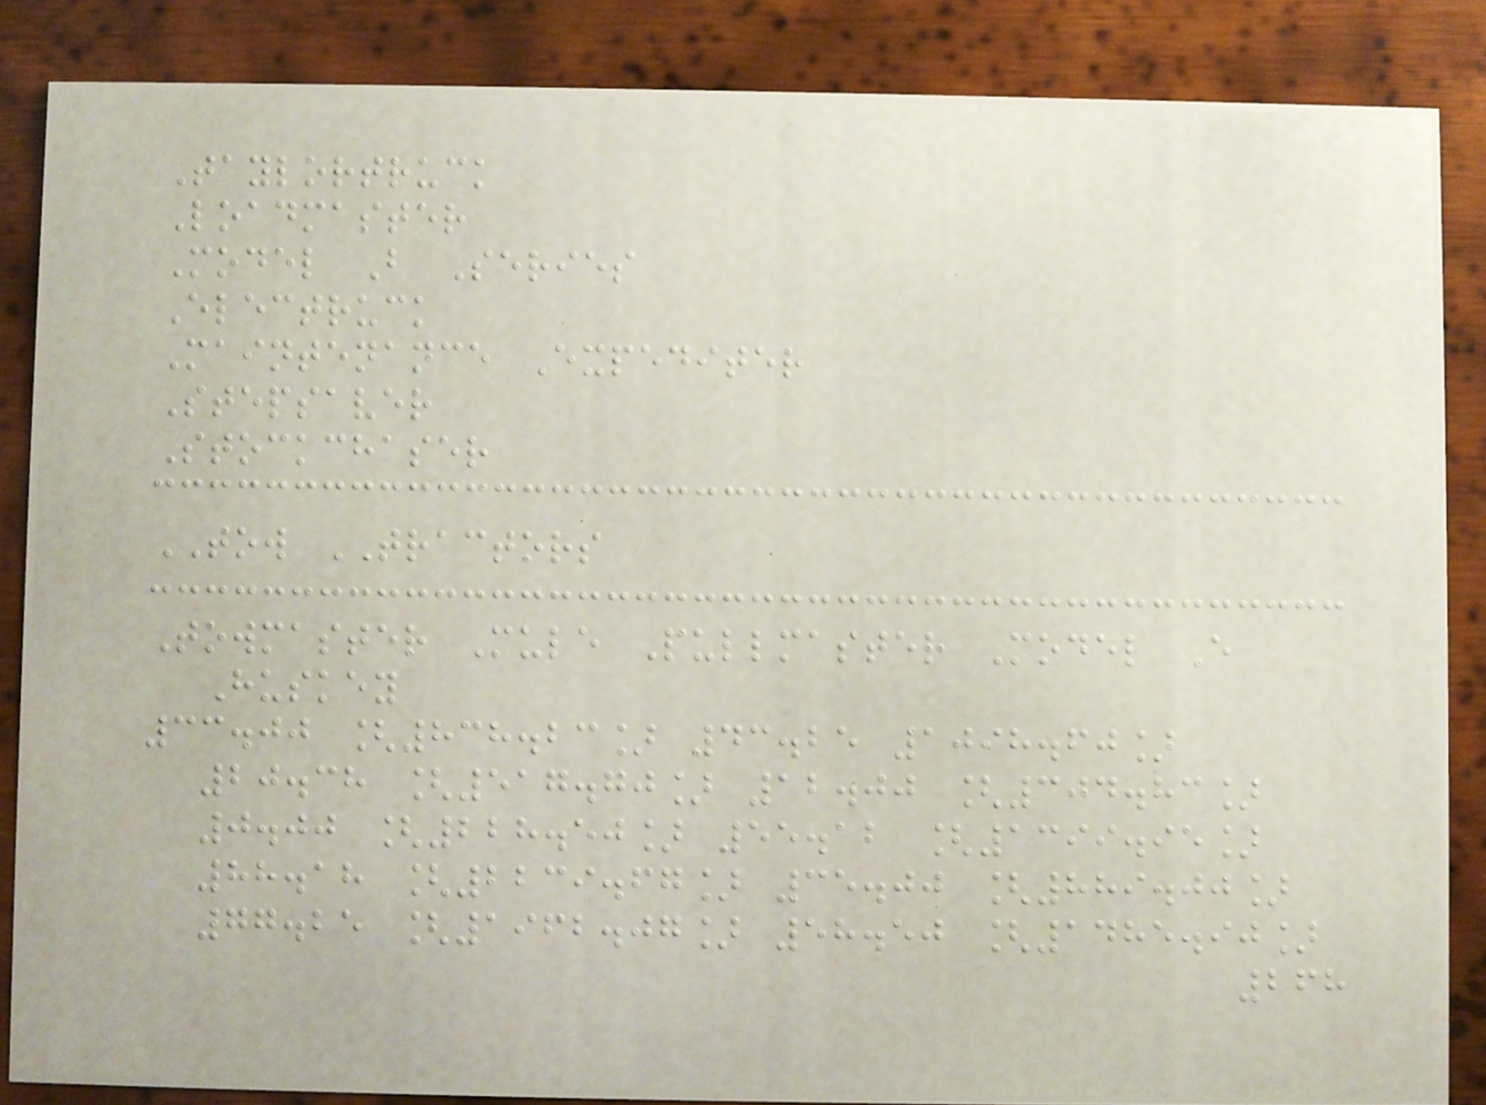Taylortruck
Loadmaster
Model B Series
Electruck
Maintenance Expediter
Stepsaver
Stockchaser
TOW TRACTORS
Towmaster Mule Pullmaster Model E
Huskey
33.00 [838.23] 43.25 1098.60]
20.38 [517.70] 12.00 [304.83]
0.00 [228.50] 55.12 [1399.95]
88.18 [2239.67] 35.00 [889.00]
77.25 [1962.07] 58.50 [1485.90]
268
